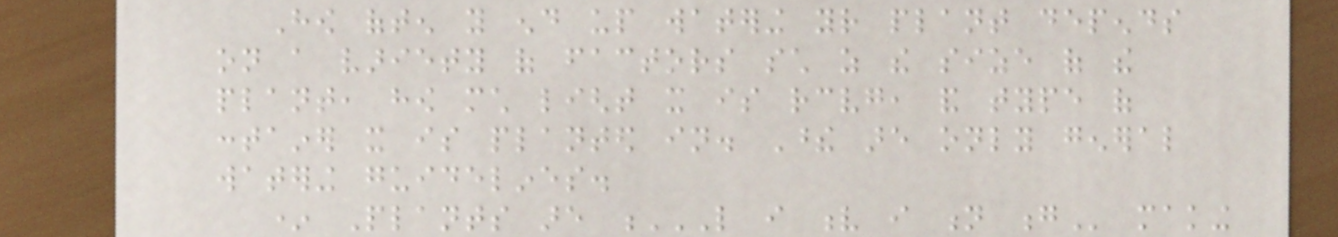How often you end up watering your plant depends
on a variety of factors such as the size of the
plant, how much light it is receiving, and type of
container it is planted in. These are only general
watering guidelines.
* Plants are L I V I N G making
